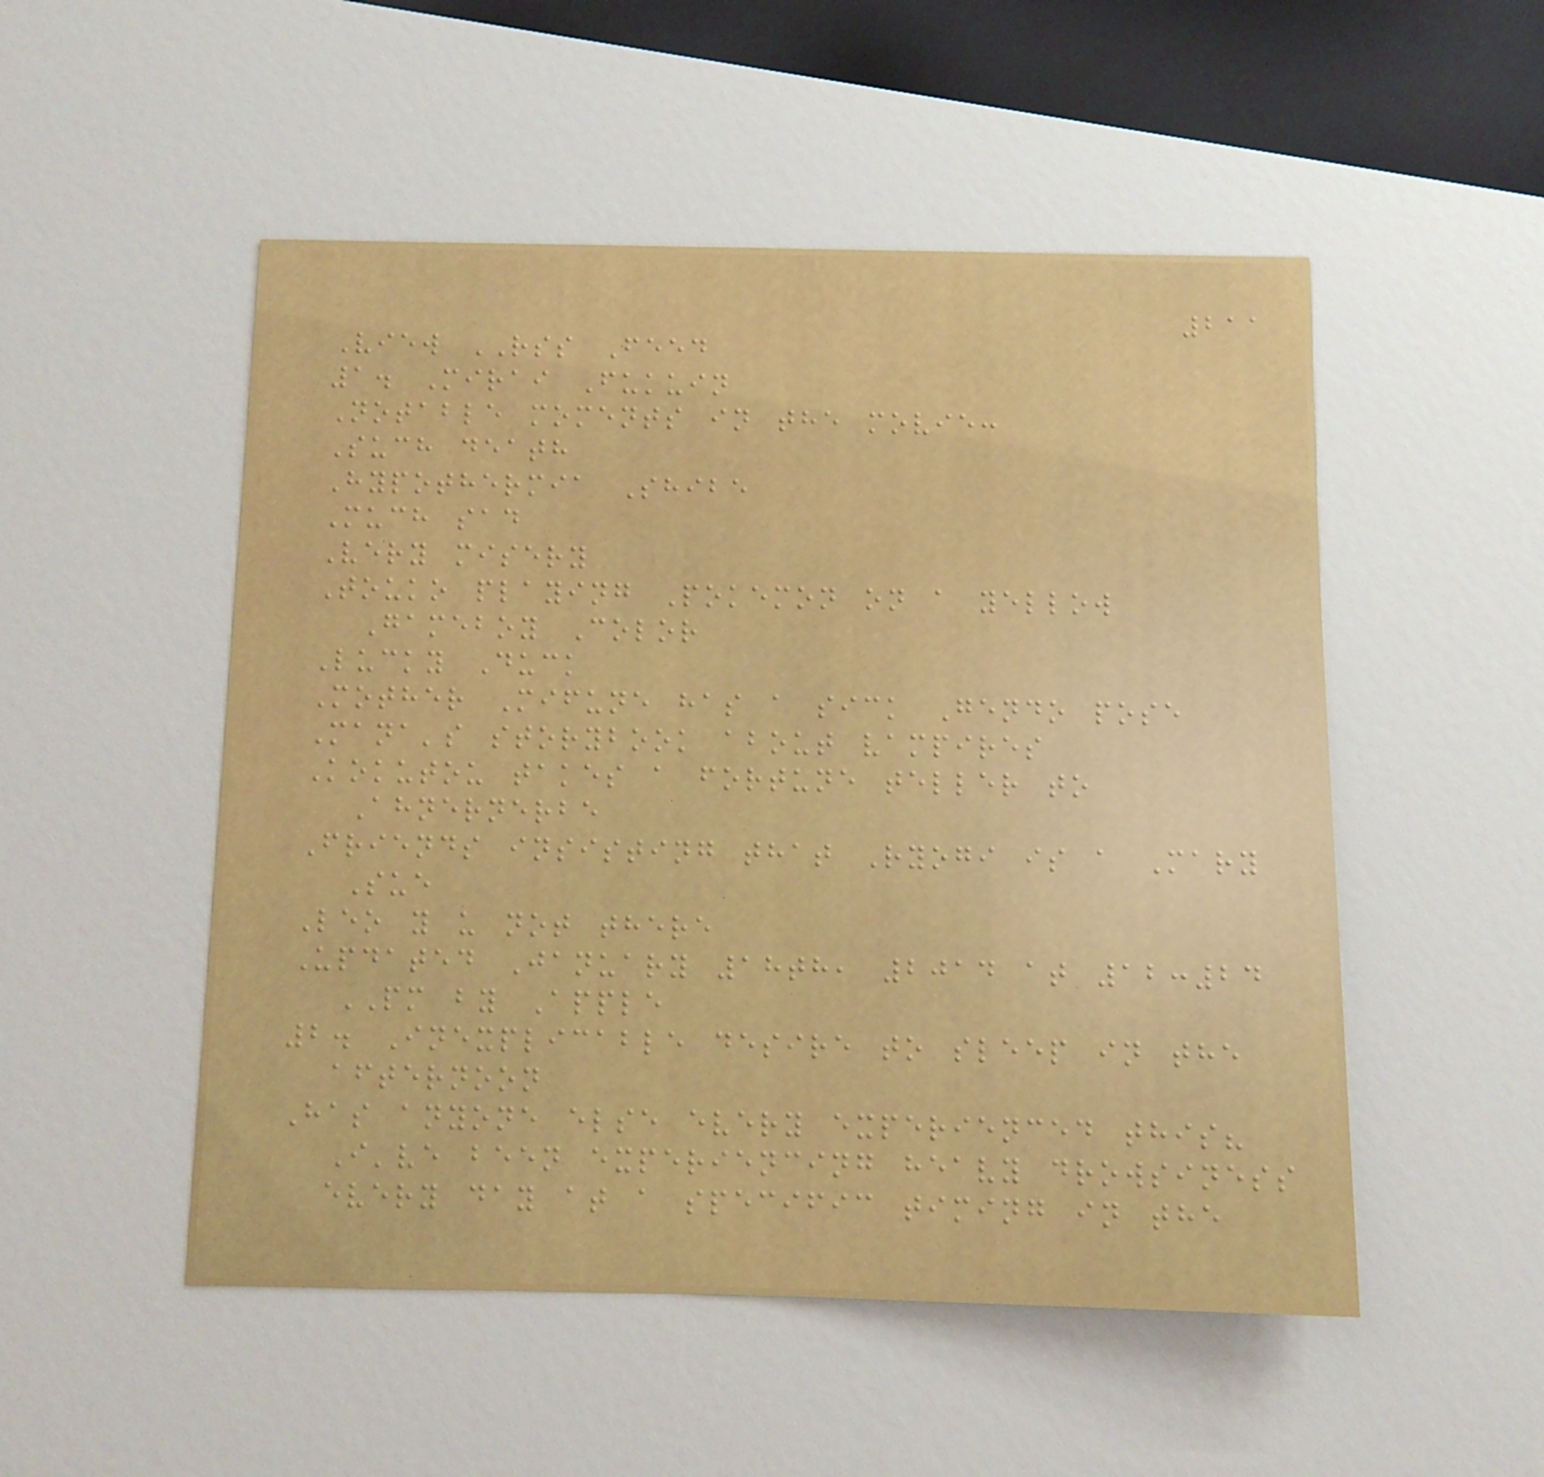211
View RSS Feed
1. Mirai Fukuin
Notable moments in the movie:
Such death
Hypothermia Shibe
Much sad
Very misery
Touko playing Pokemon on a yellow
Gameboy Color
Lucky Duck
Mother Mifune has a sick Gendo pose
Mana's storybook about vampires
Kokutou takes a fortune teller to
Ahnernerbe
Friends insisting that Ryogi is a Mary
Sue
Leo y u not there
Updated January 18th, 2014 at 12:24
PM by Apple
2. Inexplicable desire to sleep in the
afternoon
Has anyone else every experienced this?
I've been experiencing heavy drowsiness
every day at a specific timing in the
